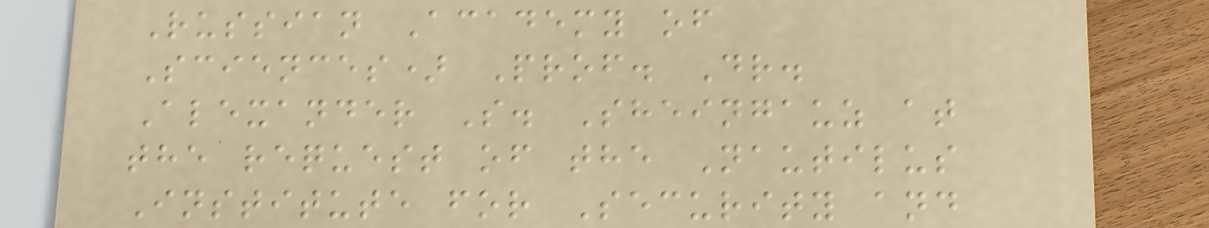Russian Academy of
Sciences) Prof. Dr.
Alexander S. Sheingauz at
the request of the Nautilus
Institute for Security and
